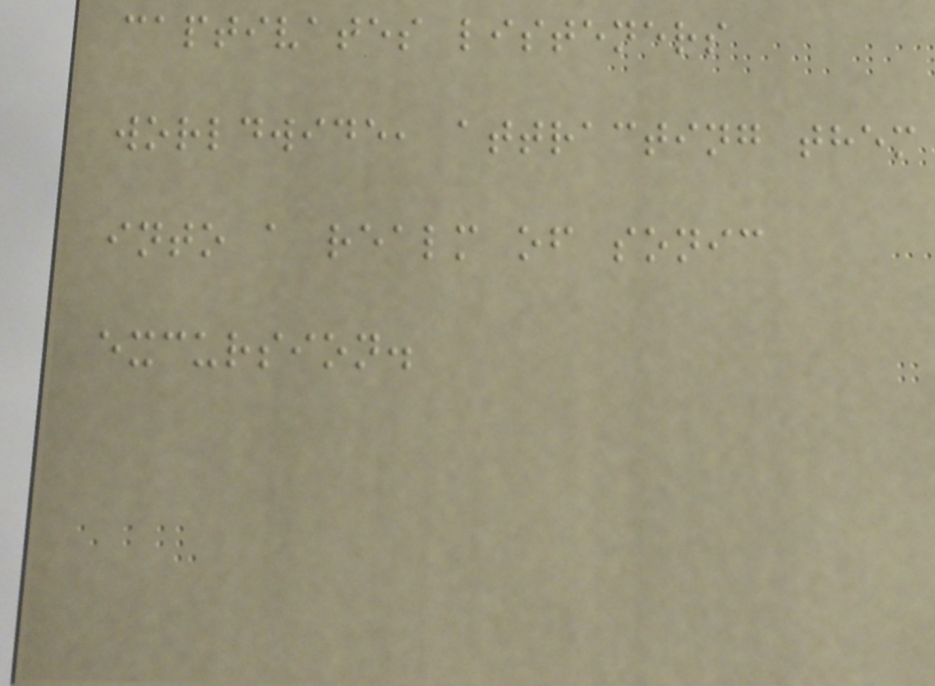captivates listeners
worldwide, attracting them
into a realm of sonic
excursion.
